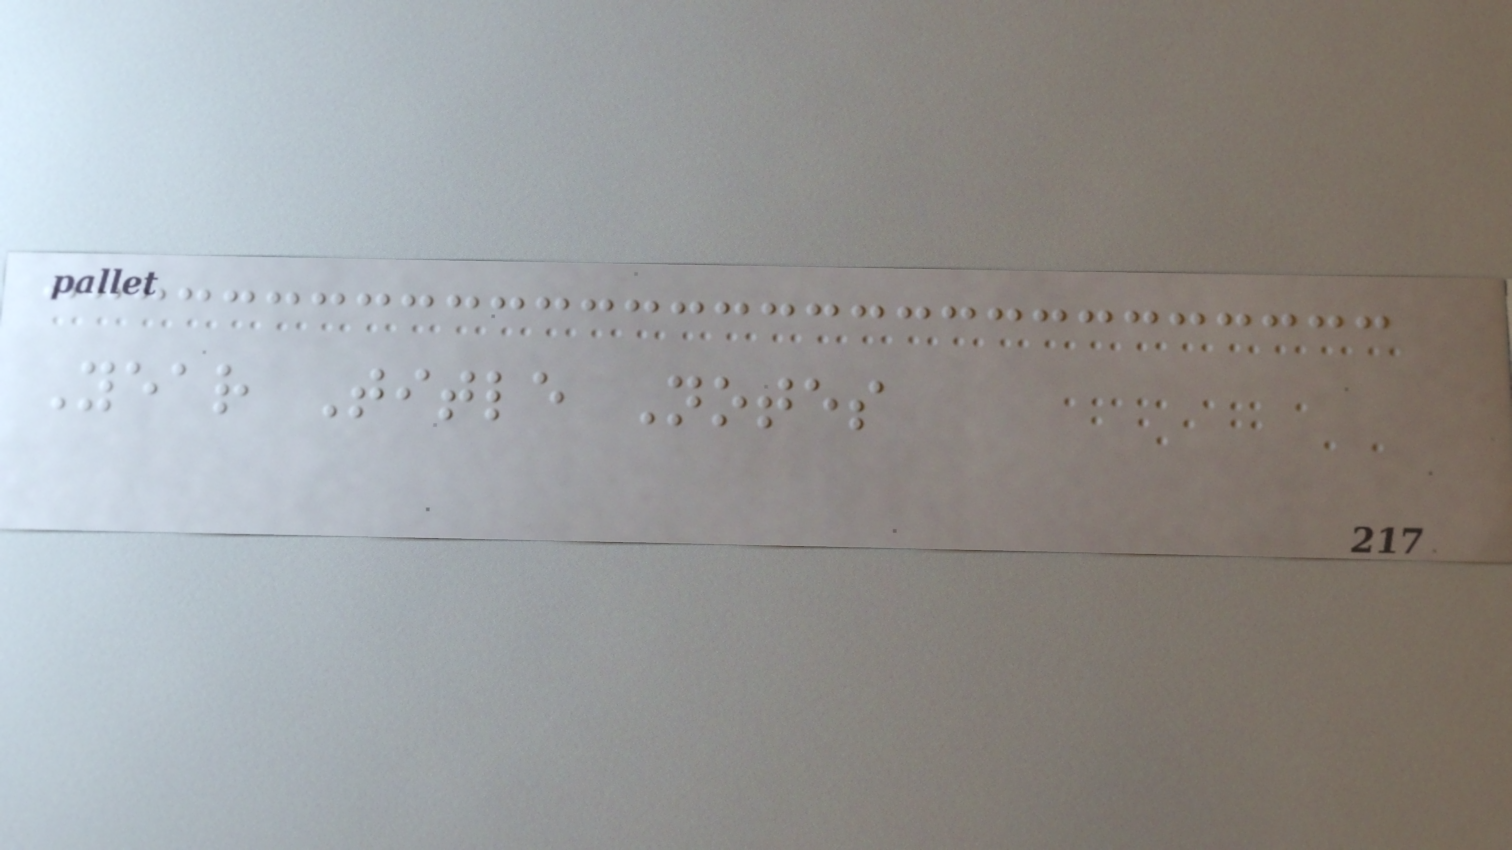Year Title Notes
